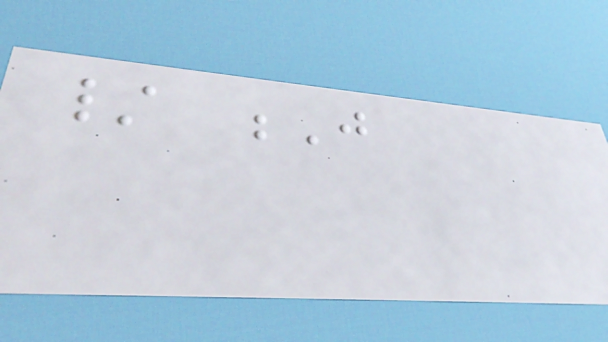/ J
